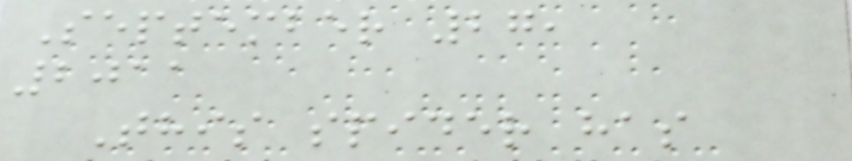September 27,
2011
This spider has
